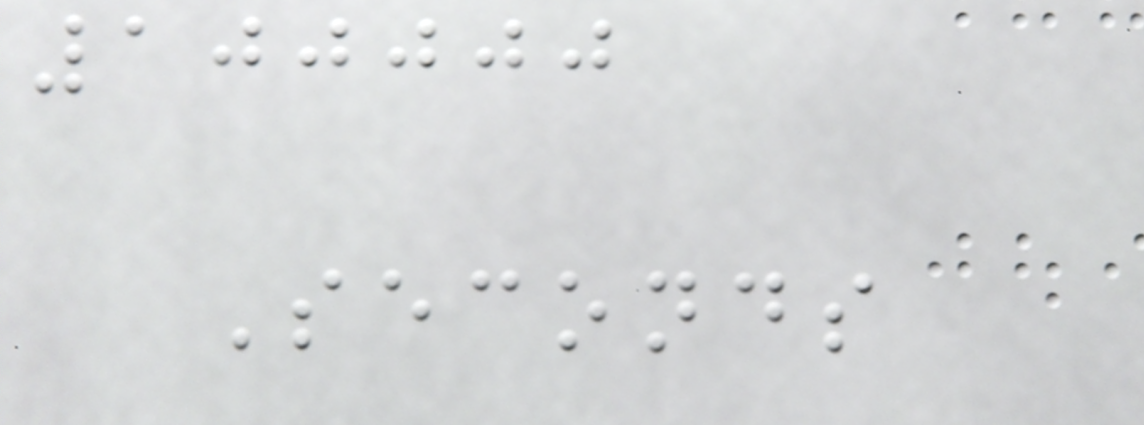100000
Seconds
